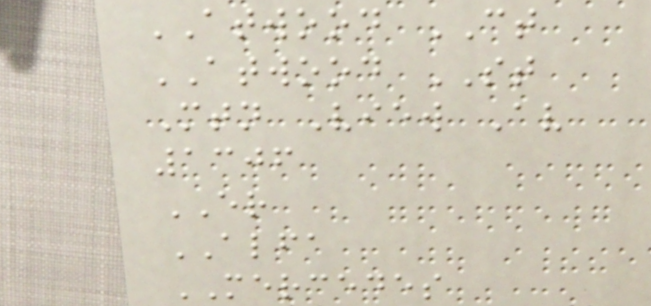ATWOOD CT
ATWOOD ST
Mtn View Av
1306
ER
ALFA
MERCEDES
